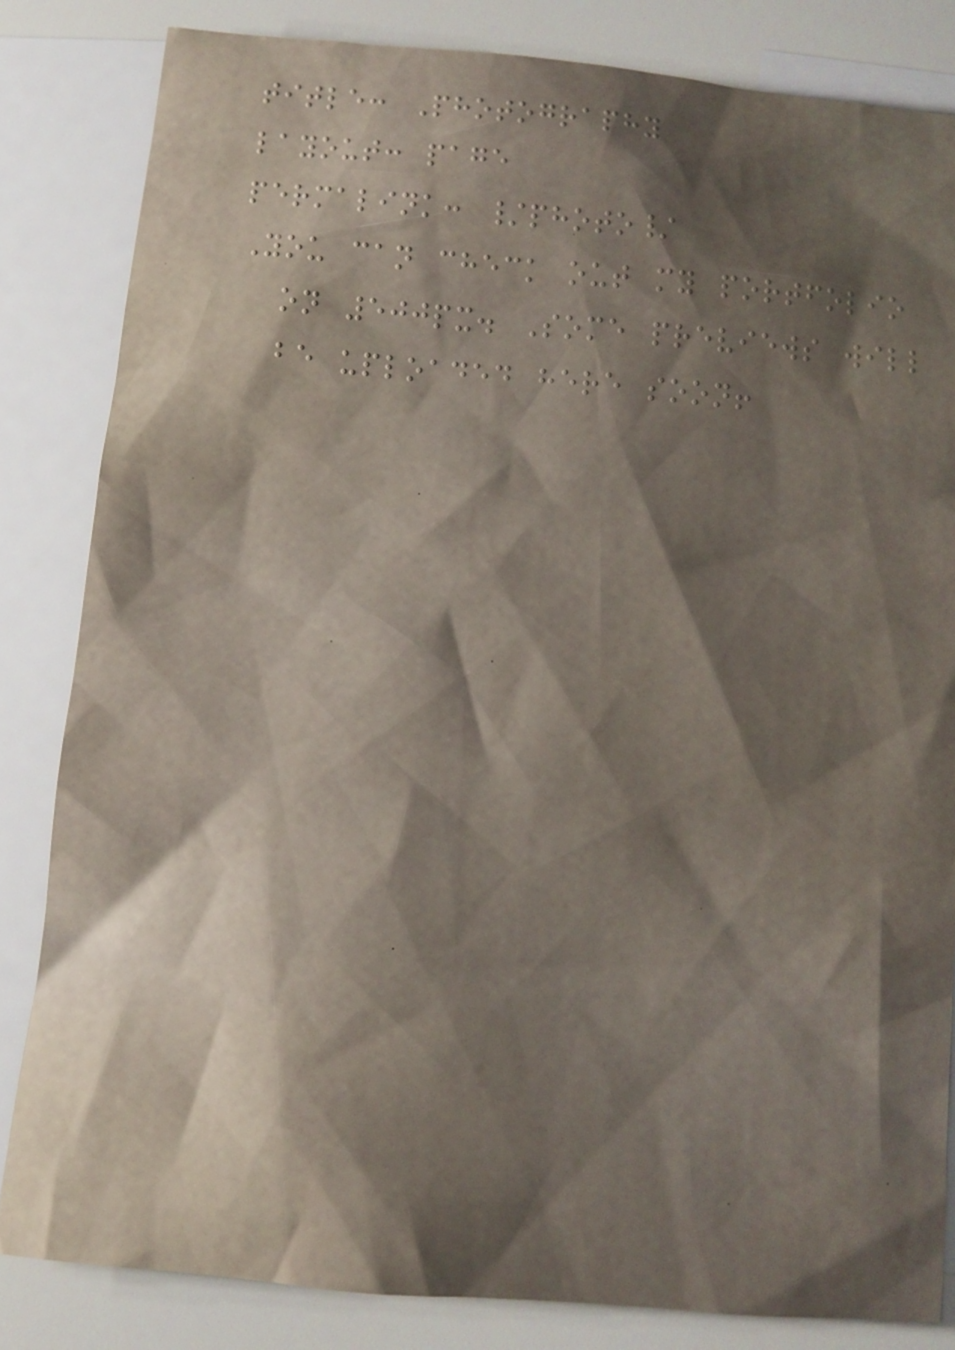title: Photography
layout: page
permalink: /photo/
You can check out my portfolio
on 500px. Some previews will
be uploaded here soon!
